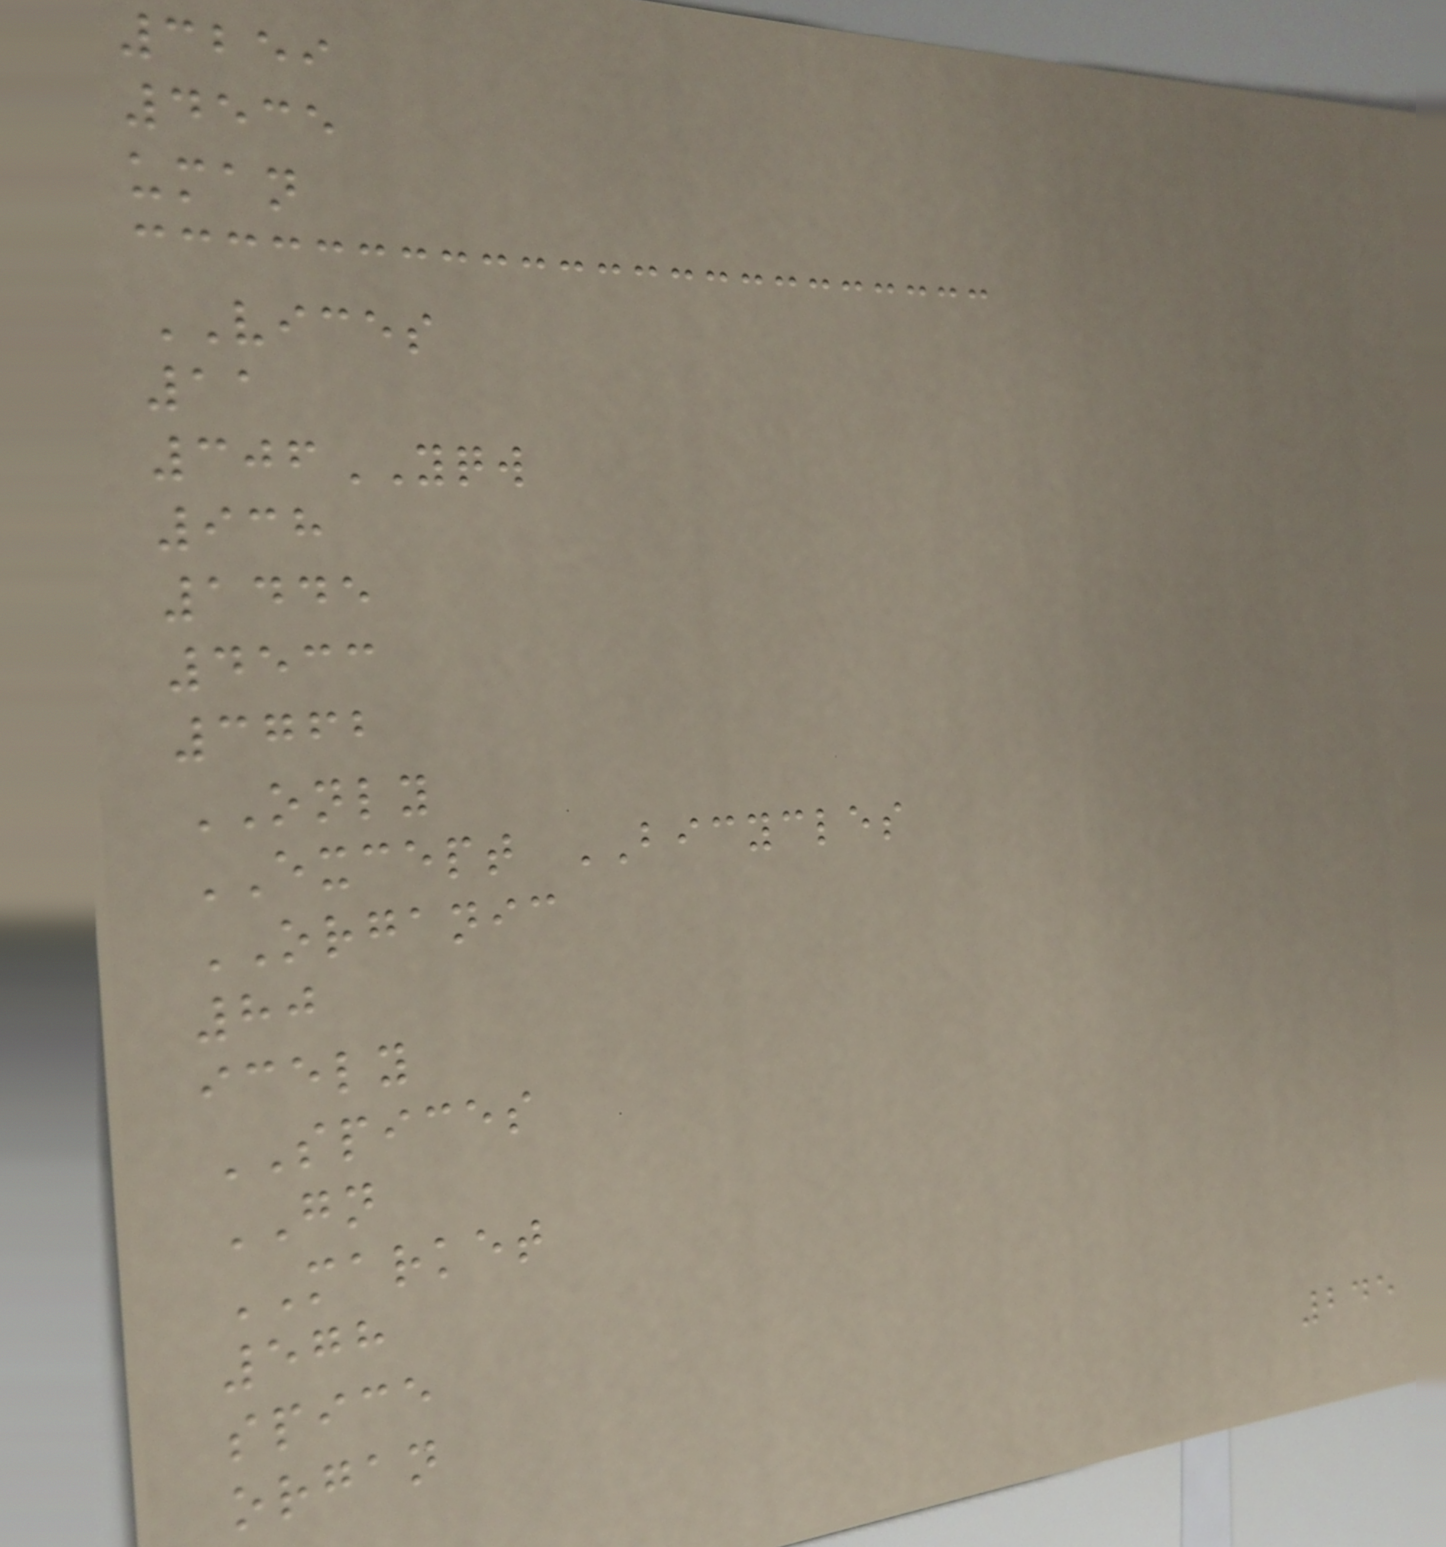3259
4535
uman
VICES
11
306YQW
938
1445
4533
3762
ONLY
EXCEPT BICYCLES
ORGANIC
80
icely
SPICES
GN
MARKET
578
spice
organ
245
